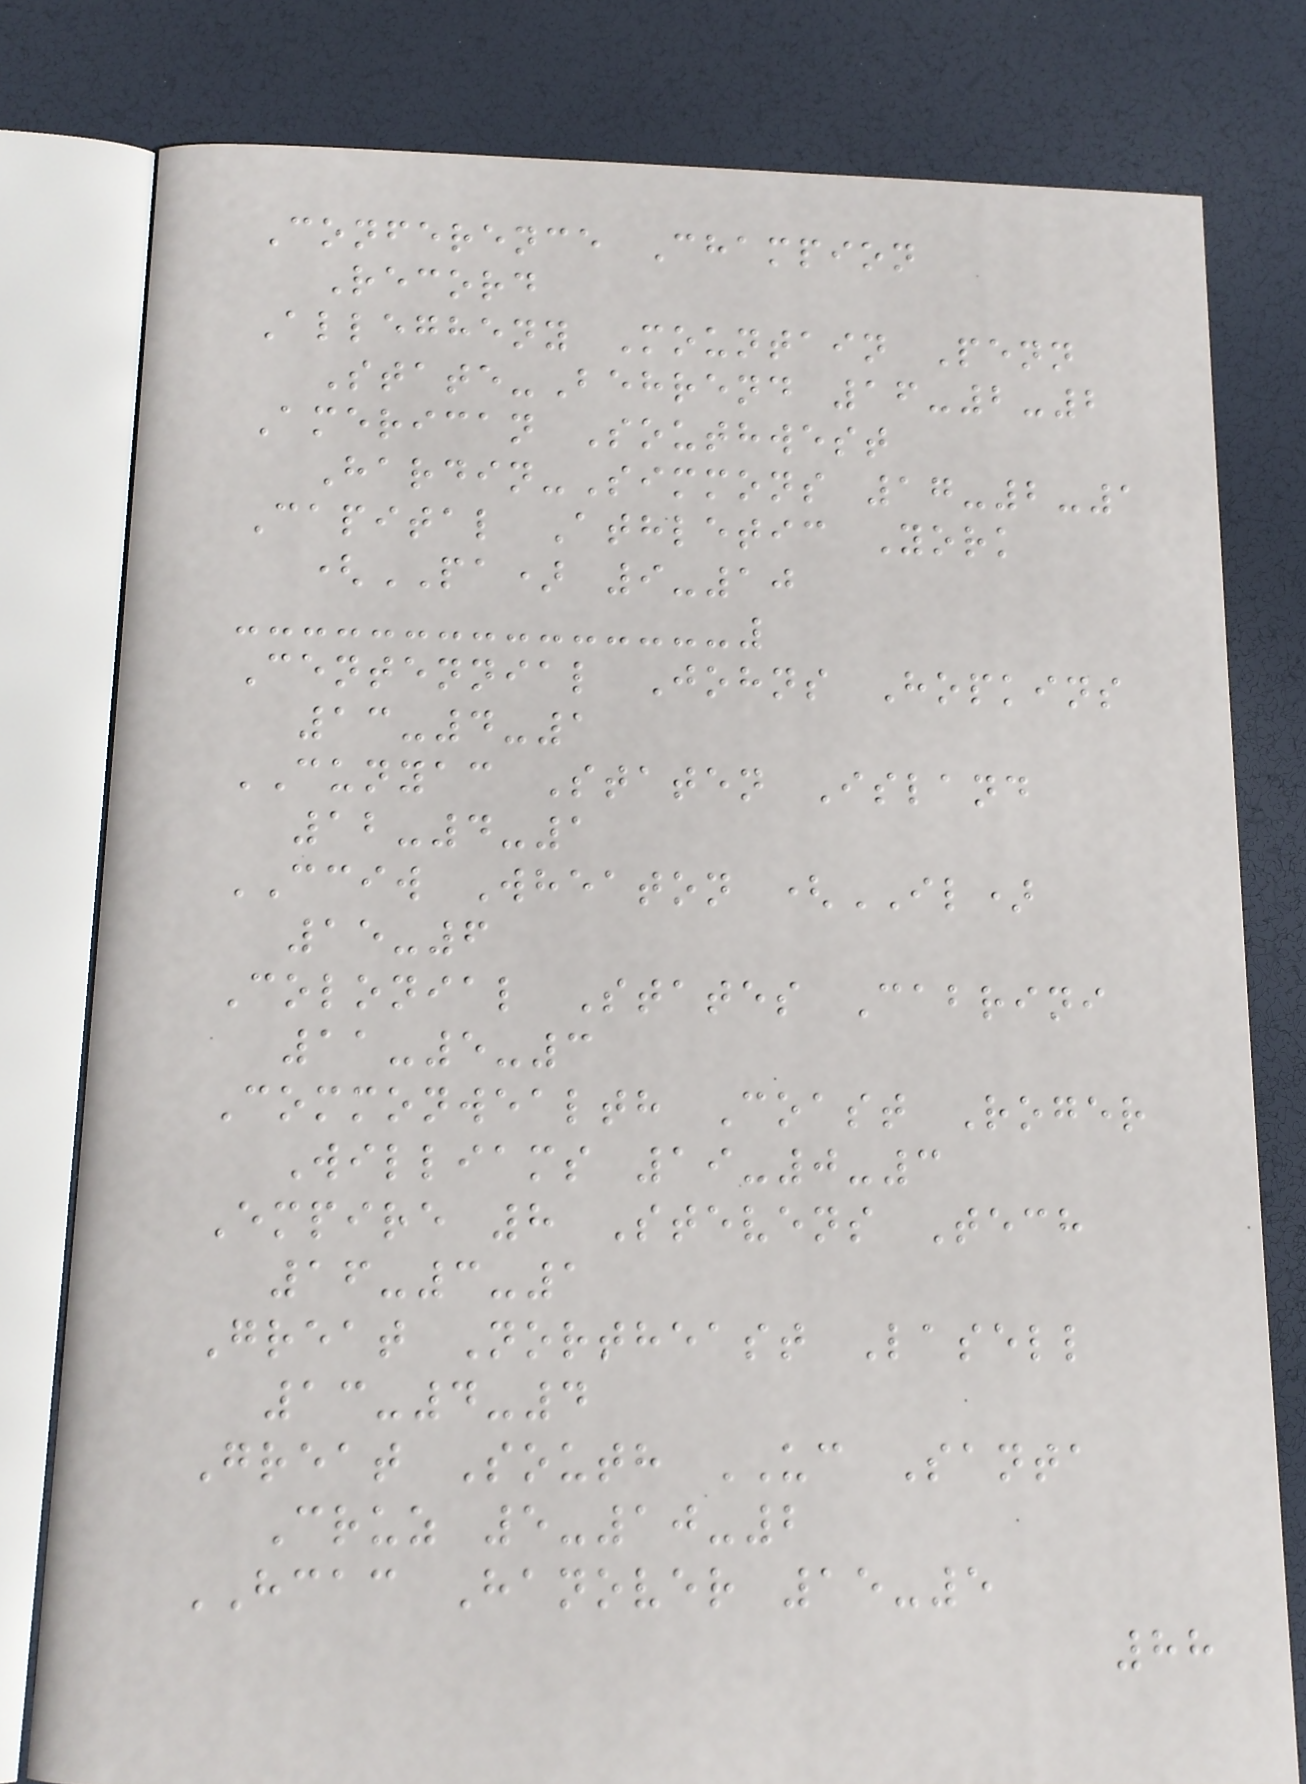Conference Champion
Record
Allegheny Mountain Penn
State-Behrend 16-2-2
American Southwest
Hardin-Simmons 17-2-1
Capital Athletic York
(PA) 9-10
Centennial Johns Hopkins
13-4-1
CUNYAC Staten Island
12-4-1
CCIW Wheaton (IL)
15-6
Colonial States Cabrini
11-5-3
Commonwealth Coast Roger
Williams 19-0-3
Empire 8 Stevens Tech
16-3-1
Great Northeast Lasell
13-4-4
Great South UC Santa
Cruz 5-10-2
HCAC Hanover 15-5
88
